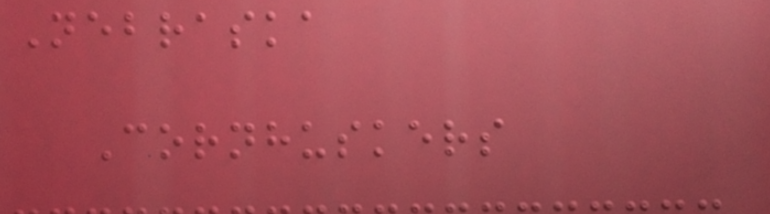Nebraska
Cornhuskers
